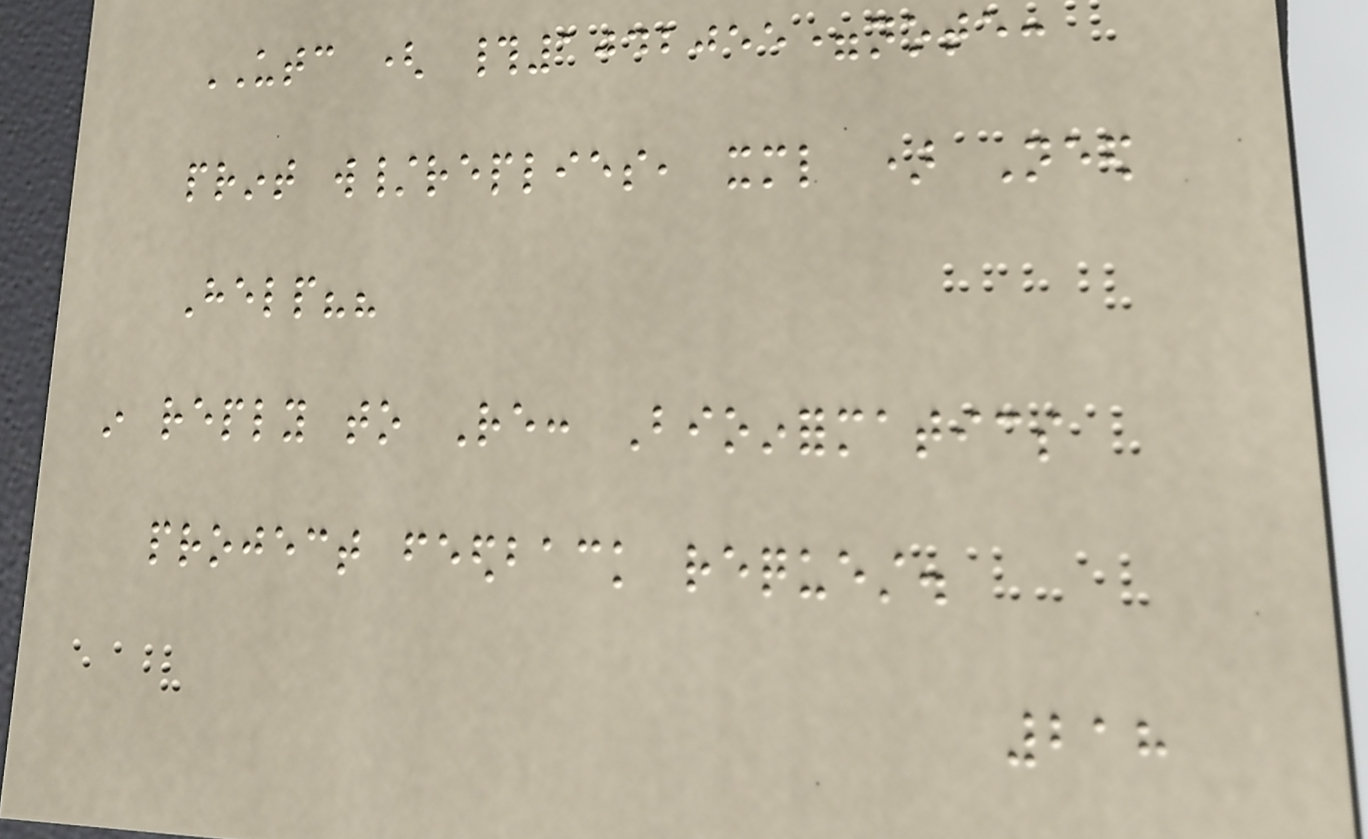UTC ( #1042055=note:
print w/replies, xml ) Need
Help??
in reply to Re: Bioinformatics
project feedback request.
218
